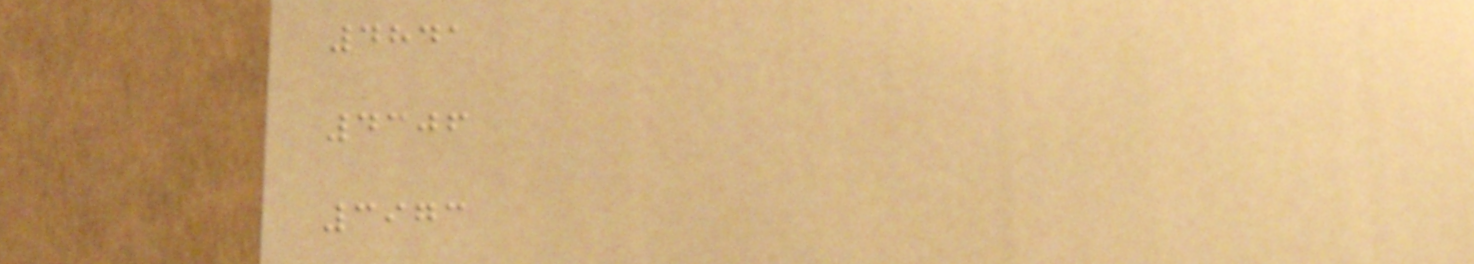4841
4306
3973
